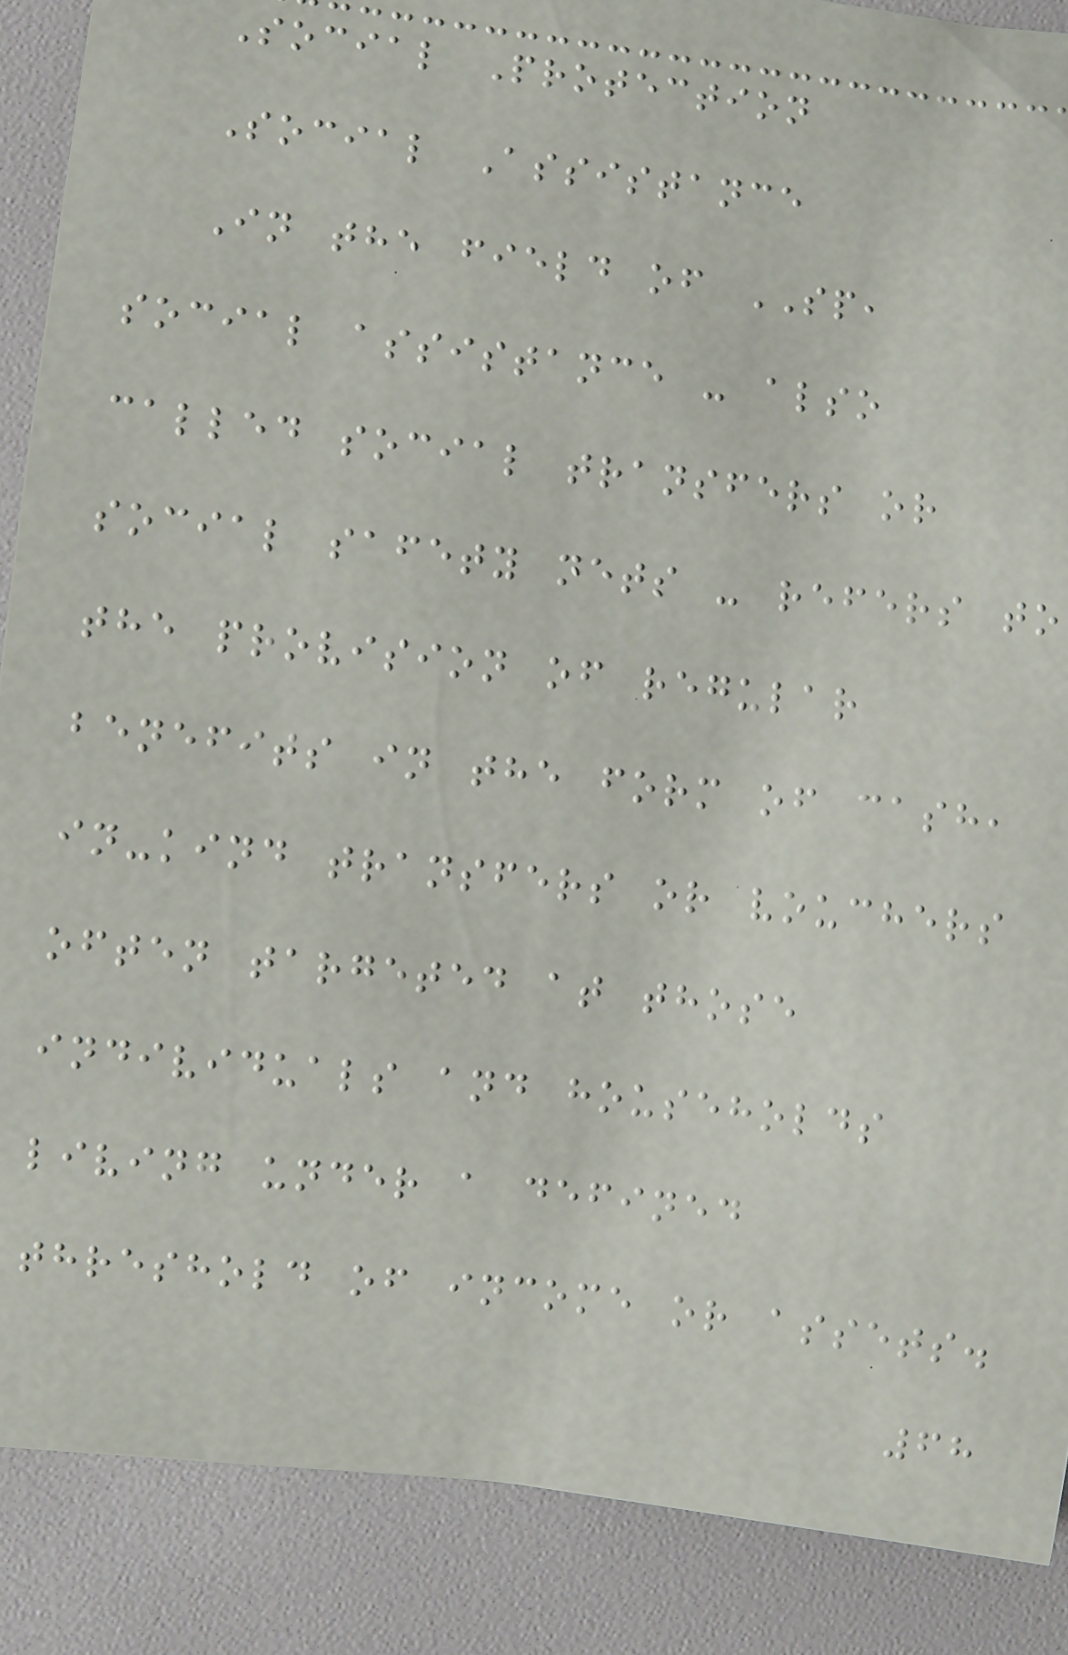Social Protection
Social Assistance
In the field of SP,
social assistance - also
called social transfers or
social safety nets - refers to
the provision of regular
benefits in the form of cash,
in-kind transfers or vouchers
often targeted at those
individuals and households
living under a defined
threshold of income or assets.
68
